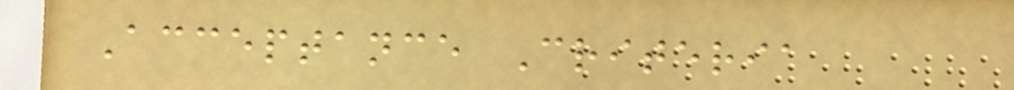Acceptance Criteria
